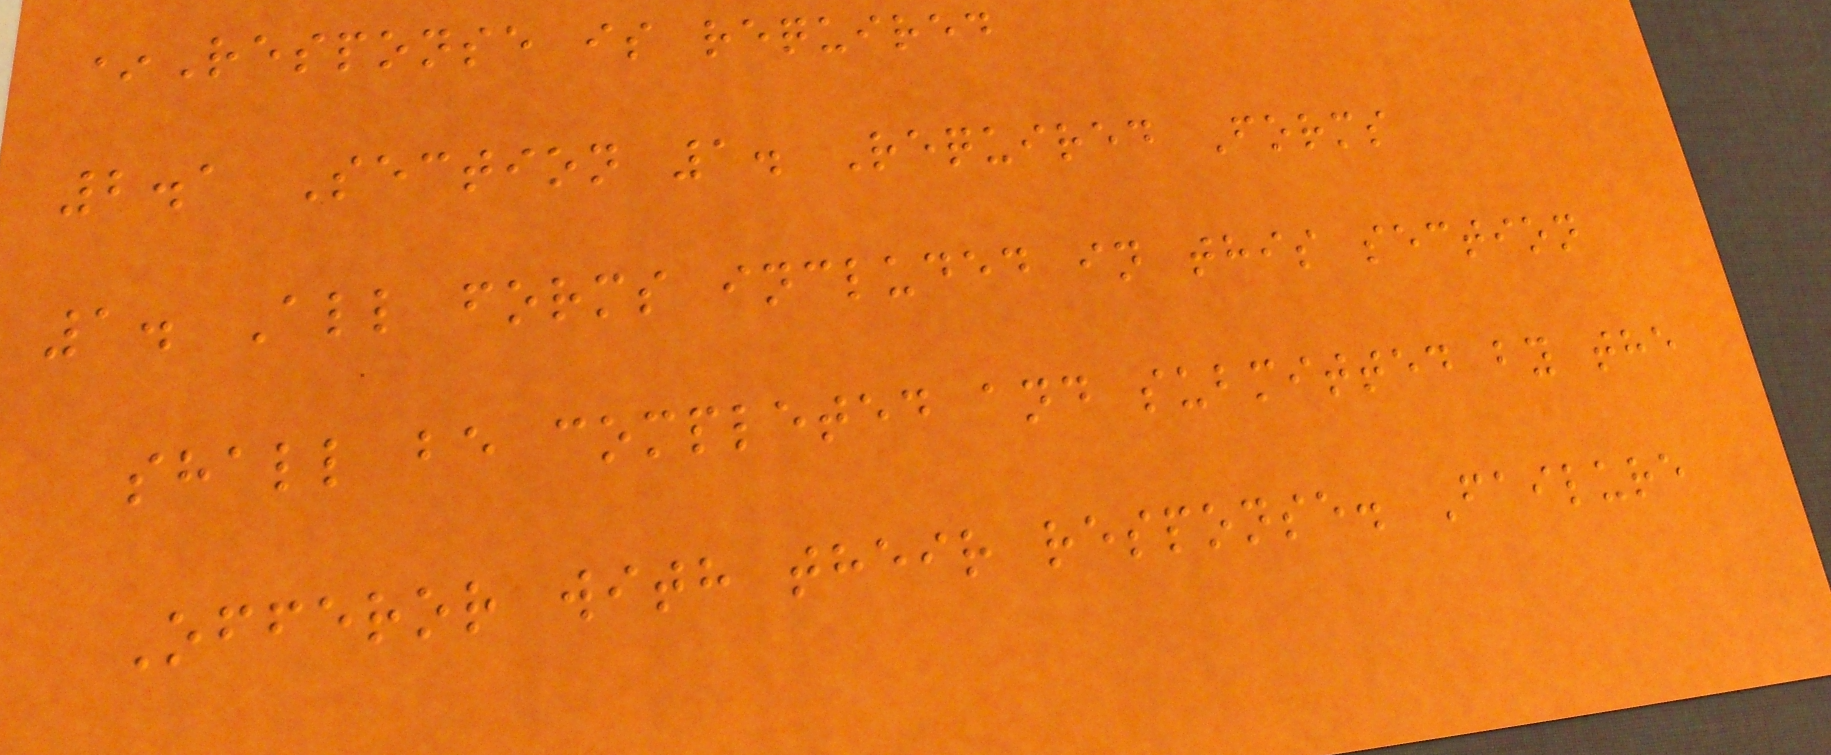*Response is required
2.1 Section 1. Required Forms
1. All forms included in this section
shall be completed and submitted by the
Offeror with their response. Failure
